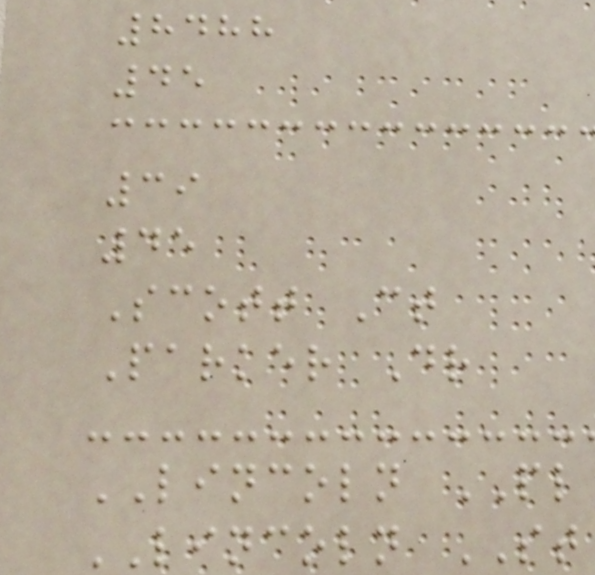8488
45
39
45
Scott Ct
Parker Dr
LINCOLN PL
LINCOLN ST
